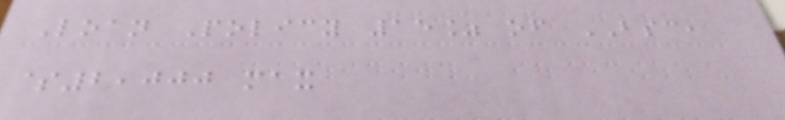Loan Policy 15% of BSC,
$2,000 max
